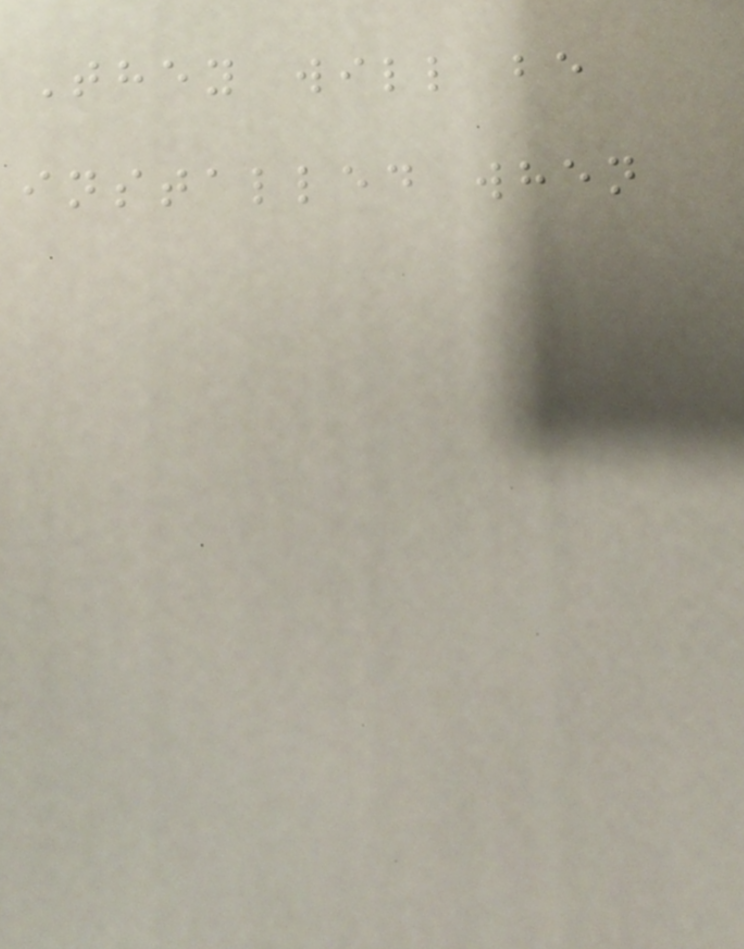They will be
installed when
